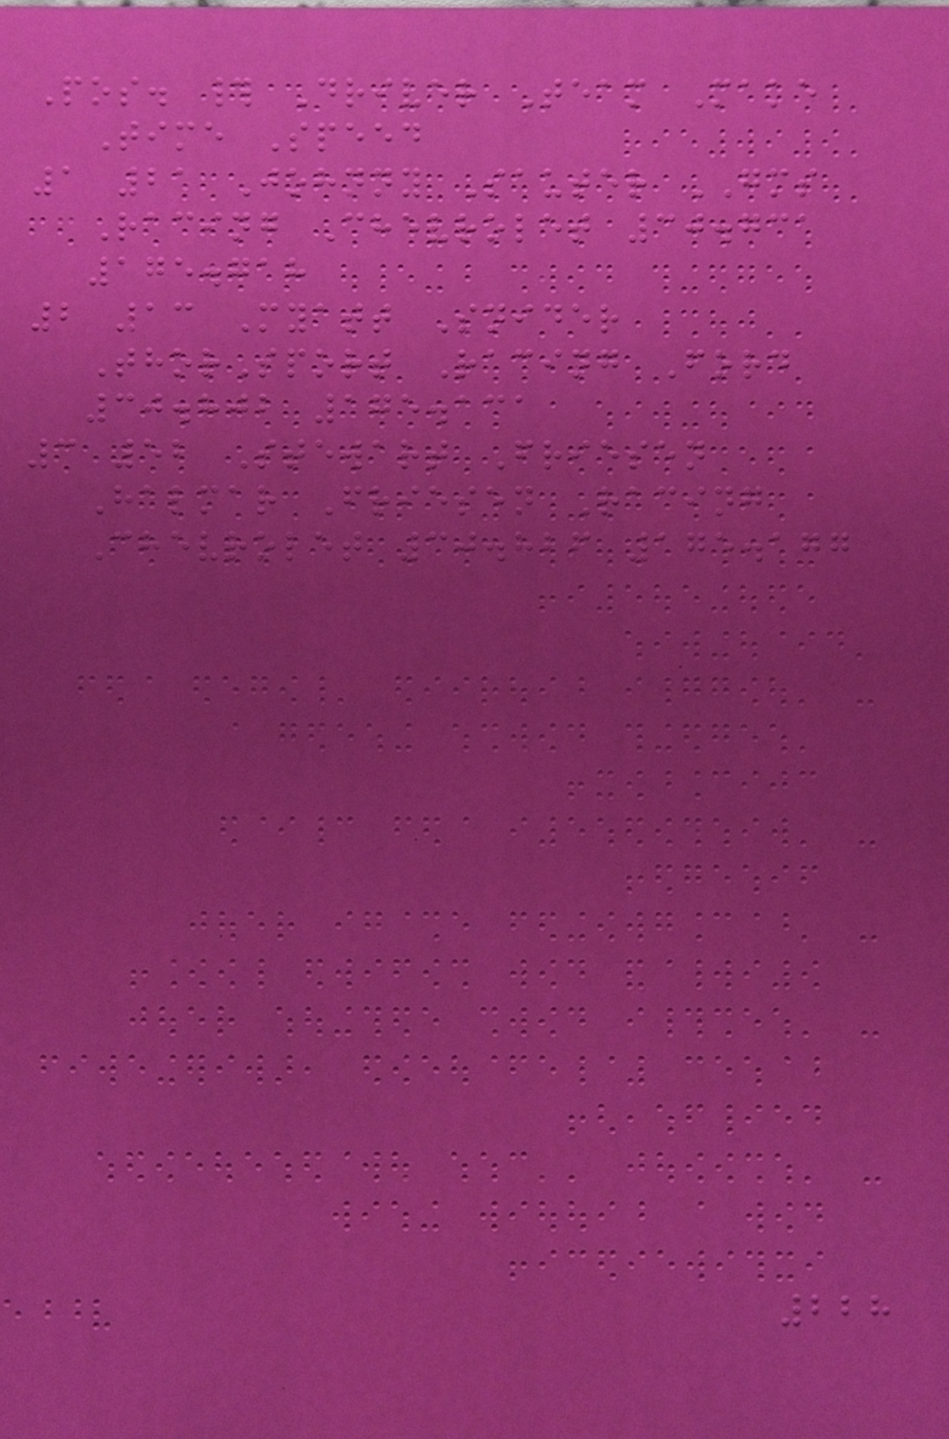Pos. # Driver Team Make
Time Speed
1 21 Johnny Sauter GMS
Racing Chevrolet 30.731
175.718
2 13 Myatt Snider
ThorSport Racing Ford
30.802 175.131
3 52 Stewart Friesen
Halmar Friesen Racing
Chevrolet 30.826 175.177
228
